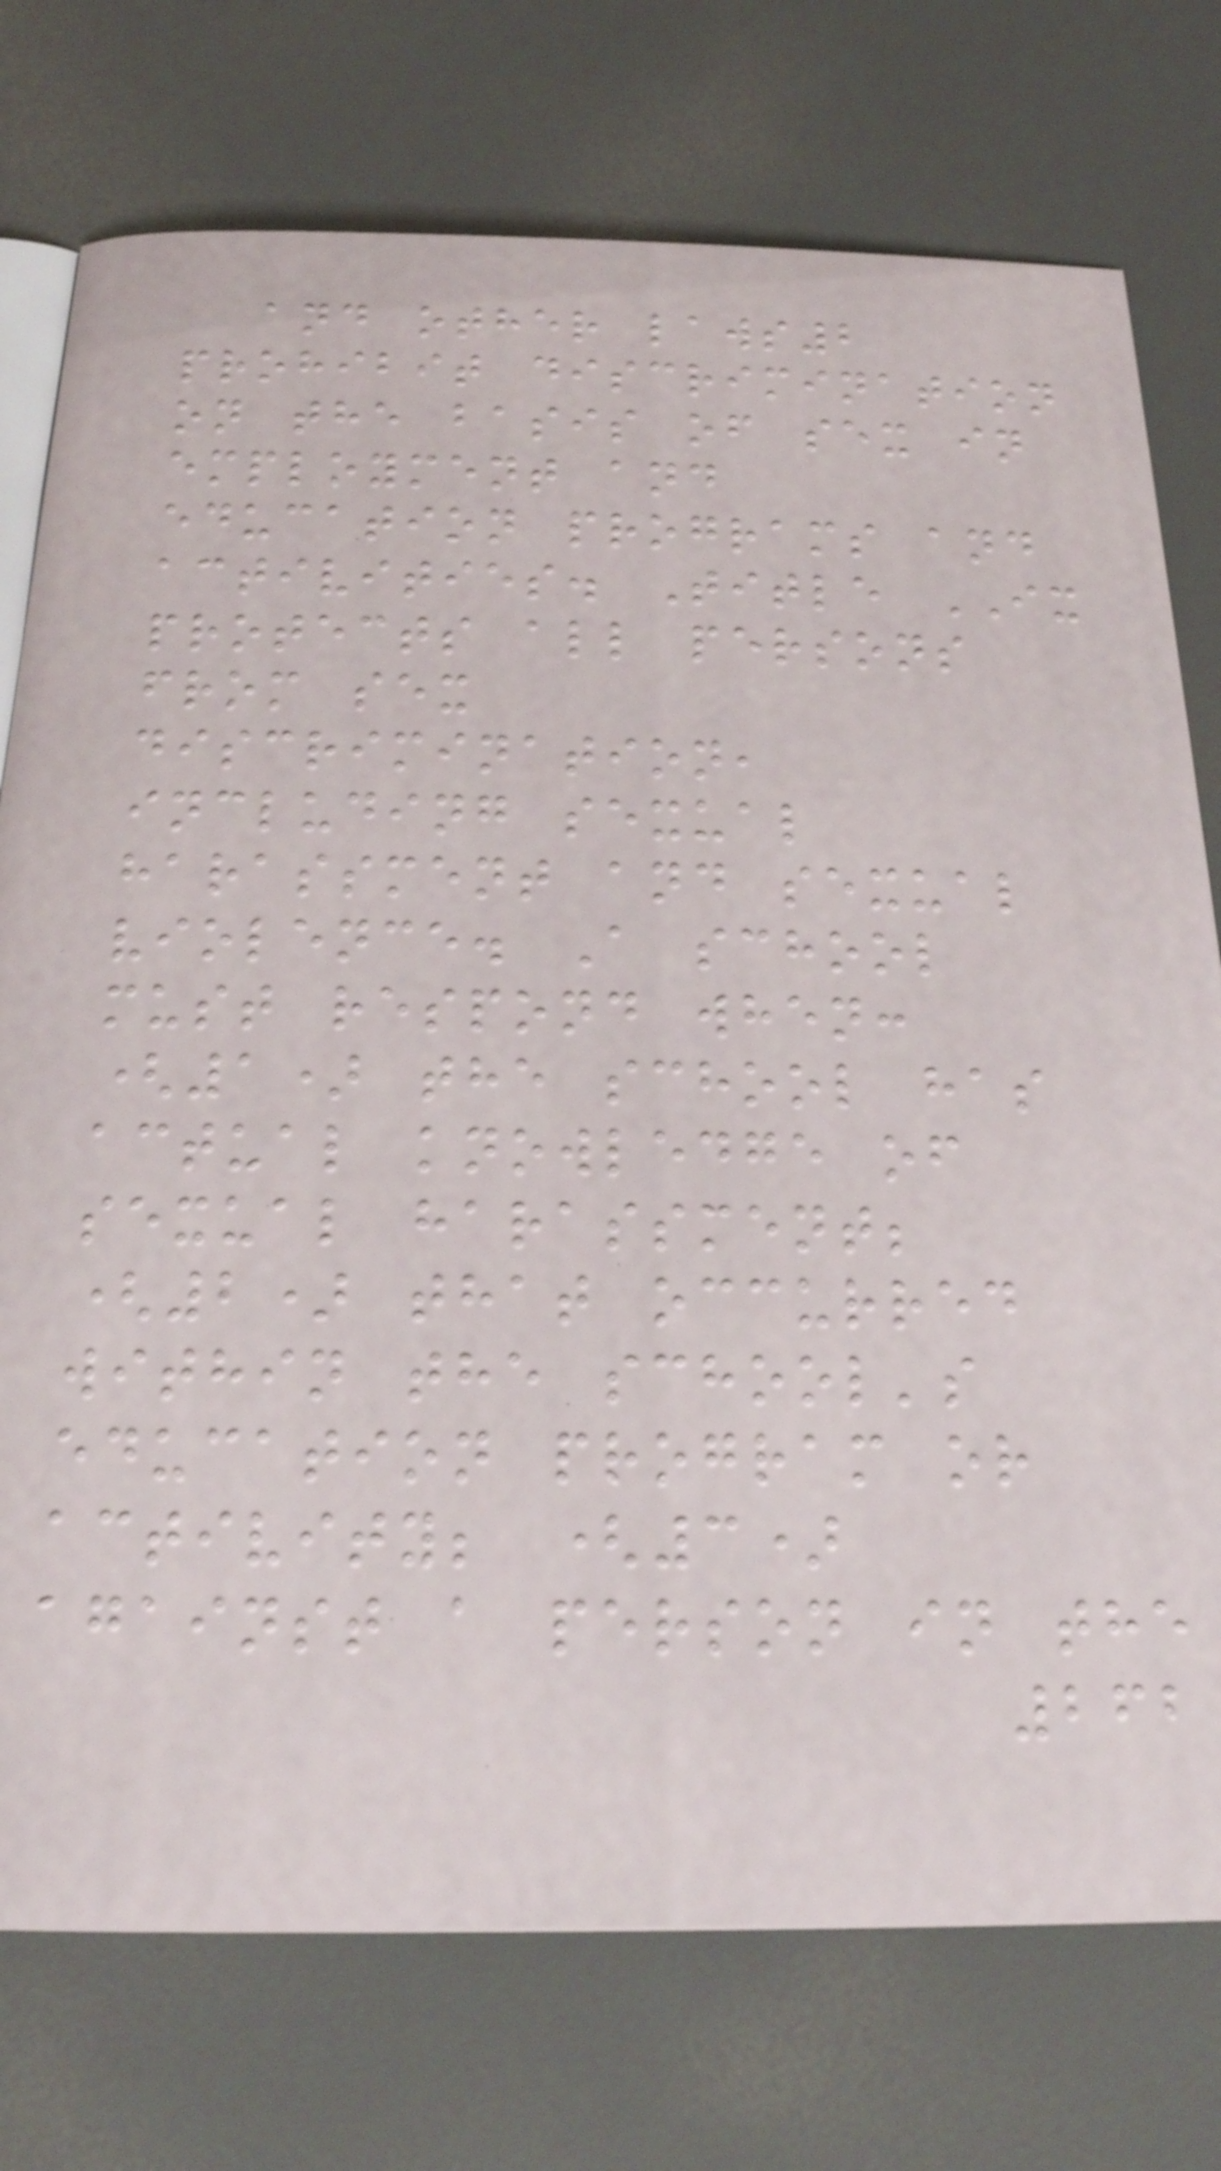and other laws2
prohibit discrimination
on the basis of sex in
employment and
education programs and
activities. Title IX
protects all persons
from sex
discrimination,
including sexual
harassment and sexual
violence. A school
must respond when:
(1) the school has
actual knowledge of
sexual harassment;
(2) that occurred
within the school's
education program or
activity; (3)
against a person in the
262
